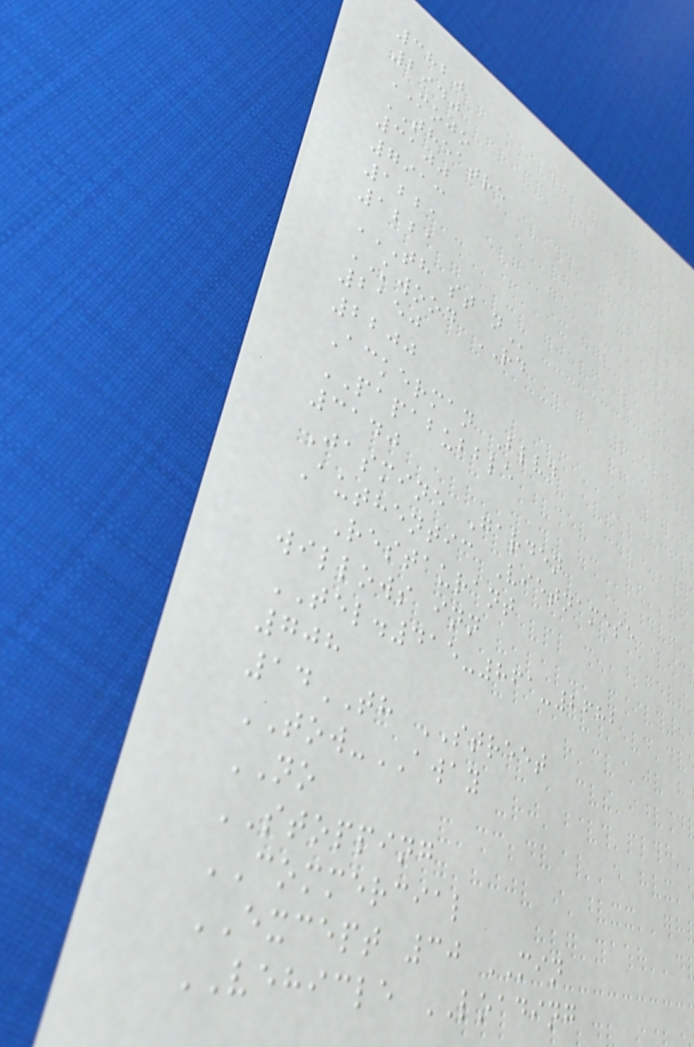3820
2940
MOJO
THEATRE
3100
7913
1221
1221
TH ST N
KWOOD RD
2150
2200
Ackerman Blvd
PAPABUBBLE
3140
Jasmine Garden
Authentic Vietnamese
Restaurant
willows inn
TEL.415-861-2682
708
14TH STREET
TOW-AWAY
NO
STOPPING
COMMERCIAL
EXCEPT 30 MIN
VEHICLE LOADING
